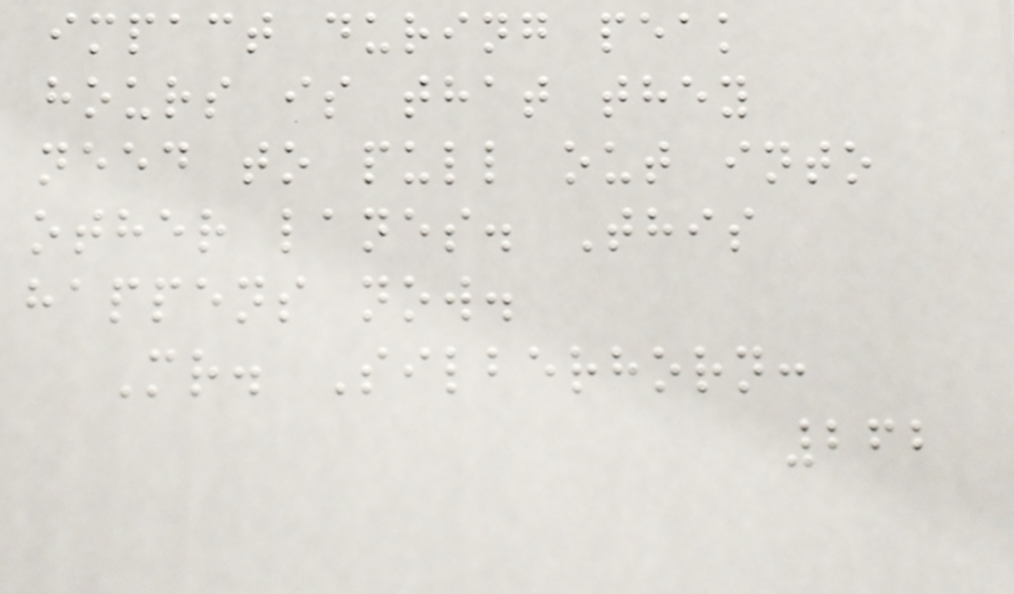impact during peak
hours is that they
need to pull out into
other lanes. This
happens now.
Mr. Silberhorn:
262
